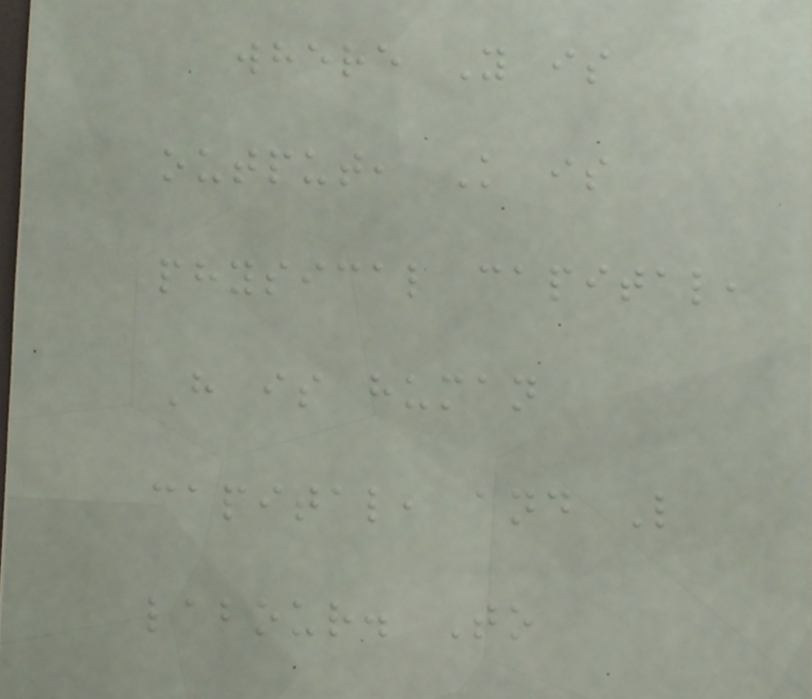where Y is
output, K is
physical capital,
H is human
capital, and L
labour. To
